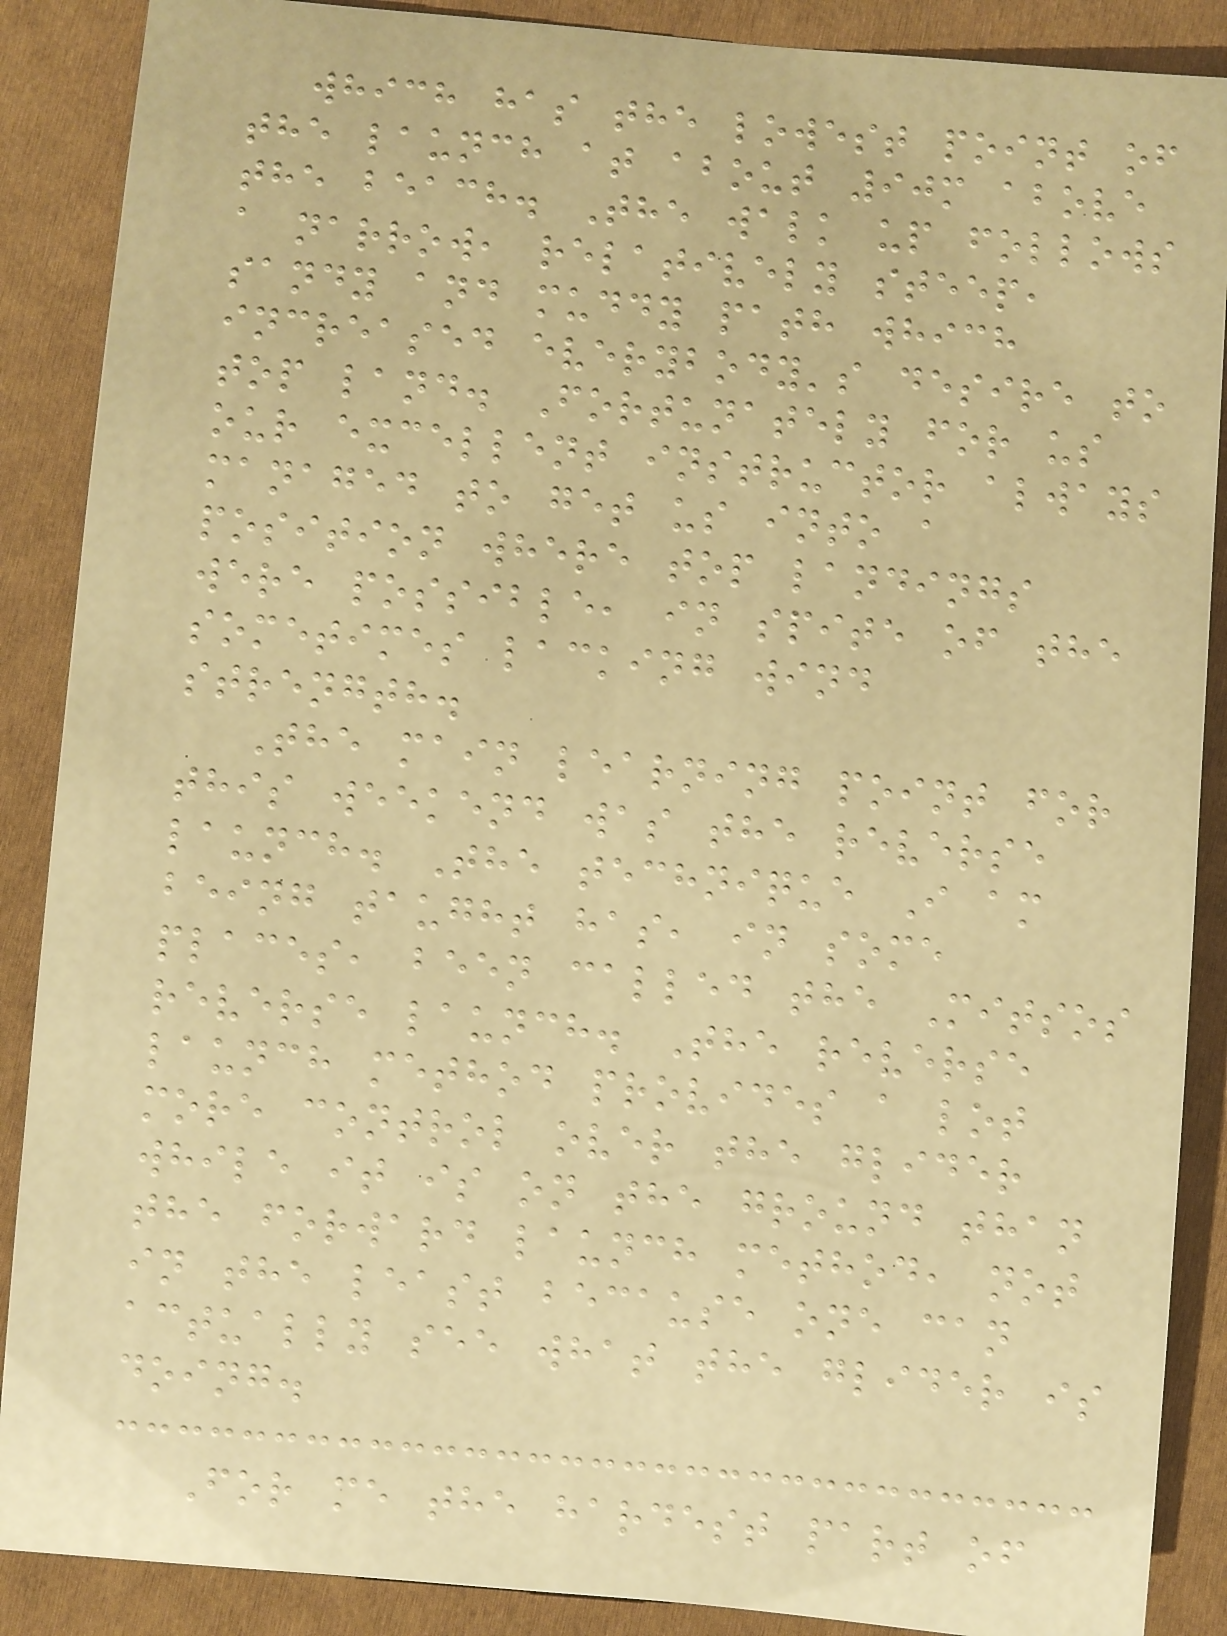which has the lowest point of
the launch at about 90m above
the beach. The walk up follows
a narrow, relatively steep,
sandy and muddy path which
increased everybody's desire to
top land. Fortunately for us
our excellent instructor always
managed to get us into a
position where top landings
were possible, in spite of the
sometimes lacking wind
strength.
The main learning point for
this weekend was the reverse
launch. The technique I am
being taught has, in some
places, been called the Mitsos
reverse launch. The reverse
launch method provides a lot
more control over the glider
while it is on the ground than
the forward launch method, not
in the least because one can
actually see what the glider is
doing.
For me the hardest part of
